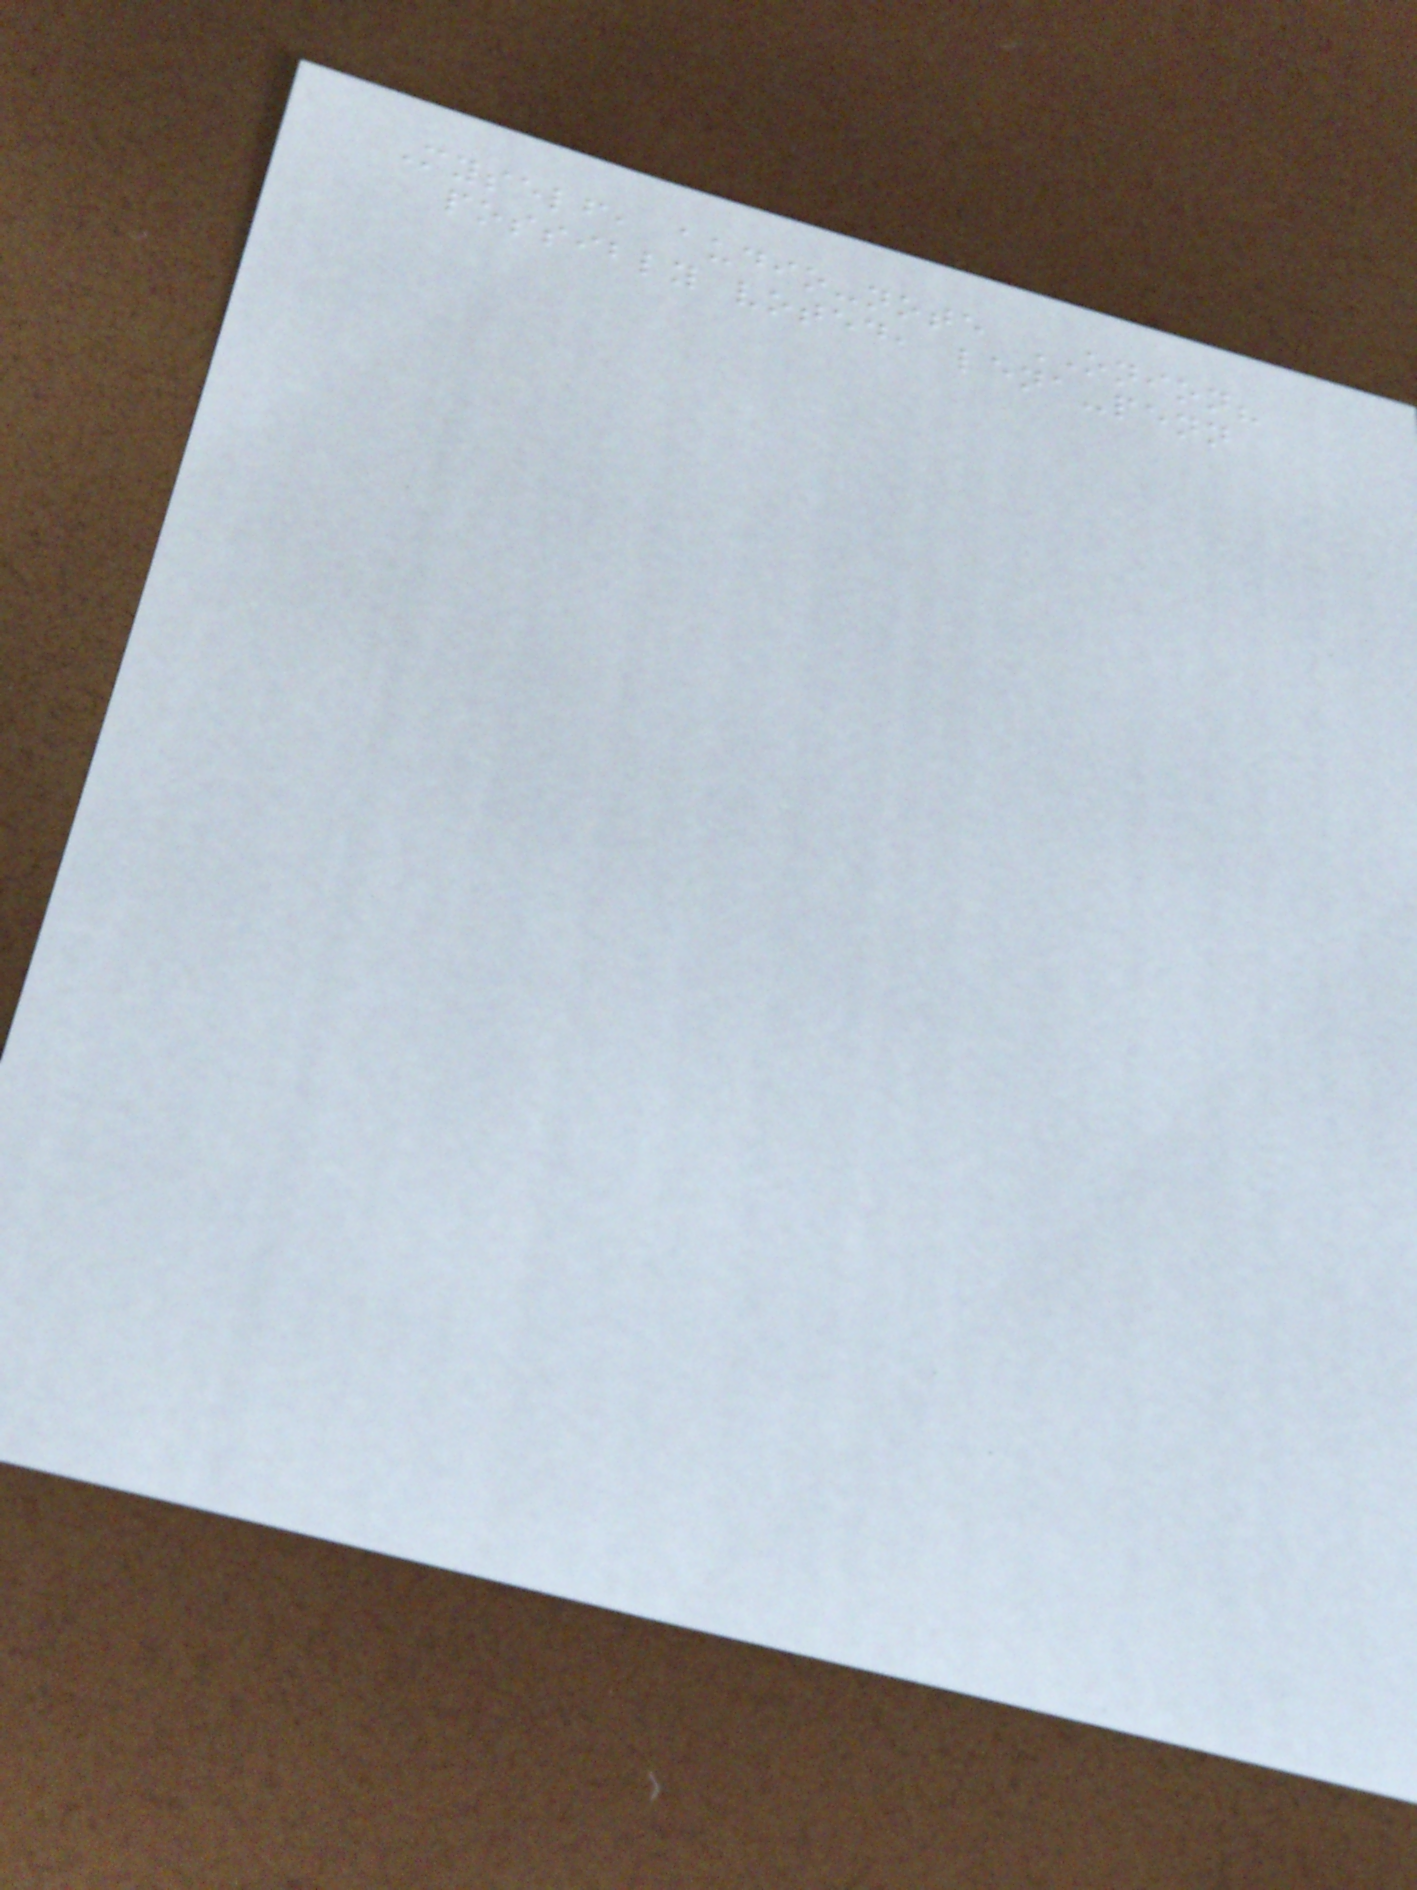Myself, audio-note ONION?
possibly voted, lena-penn
